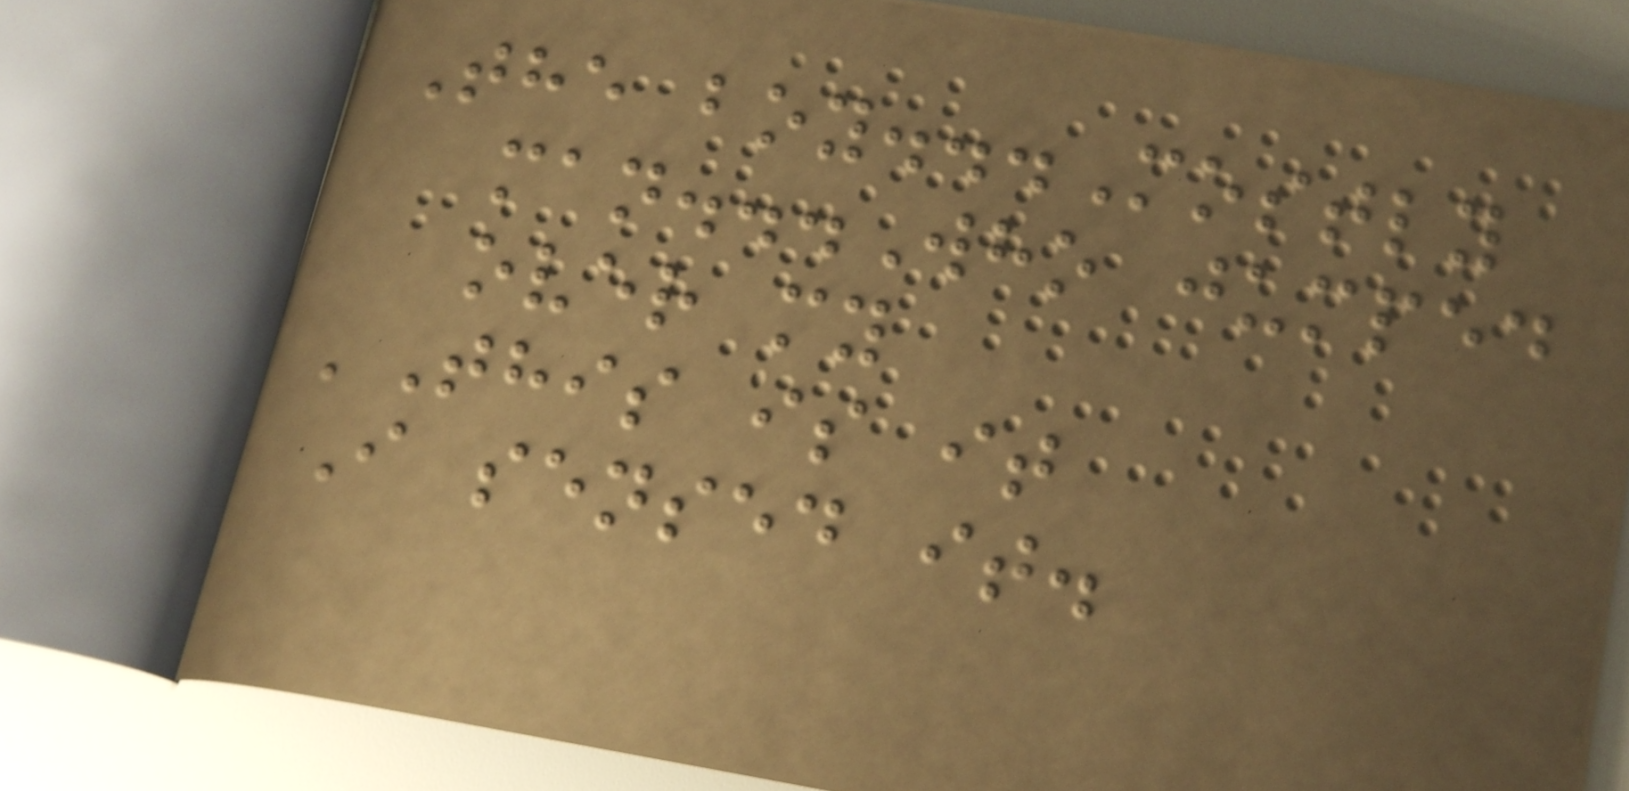The boy...Mostly
man...Who jumped
over my
'This is it
I sensed it.
